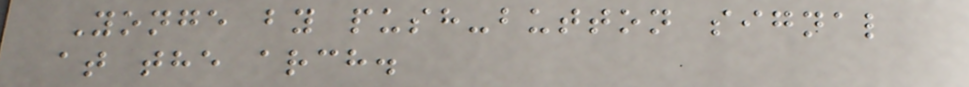Yonge by push-button signal
at the arch.
